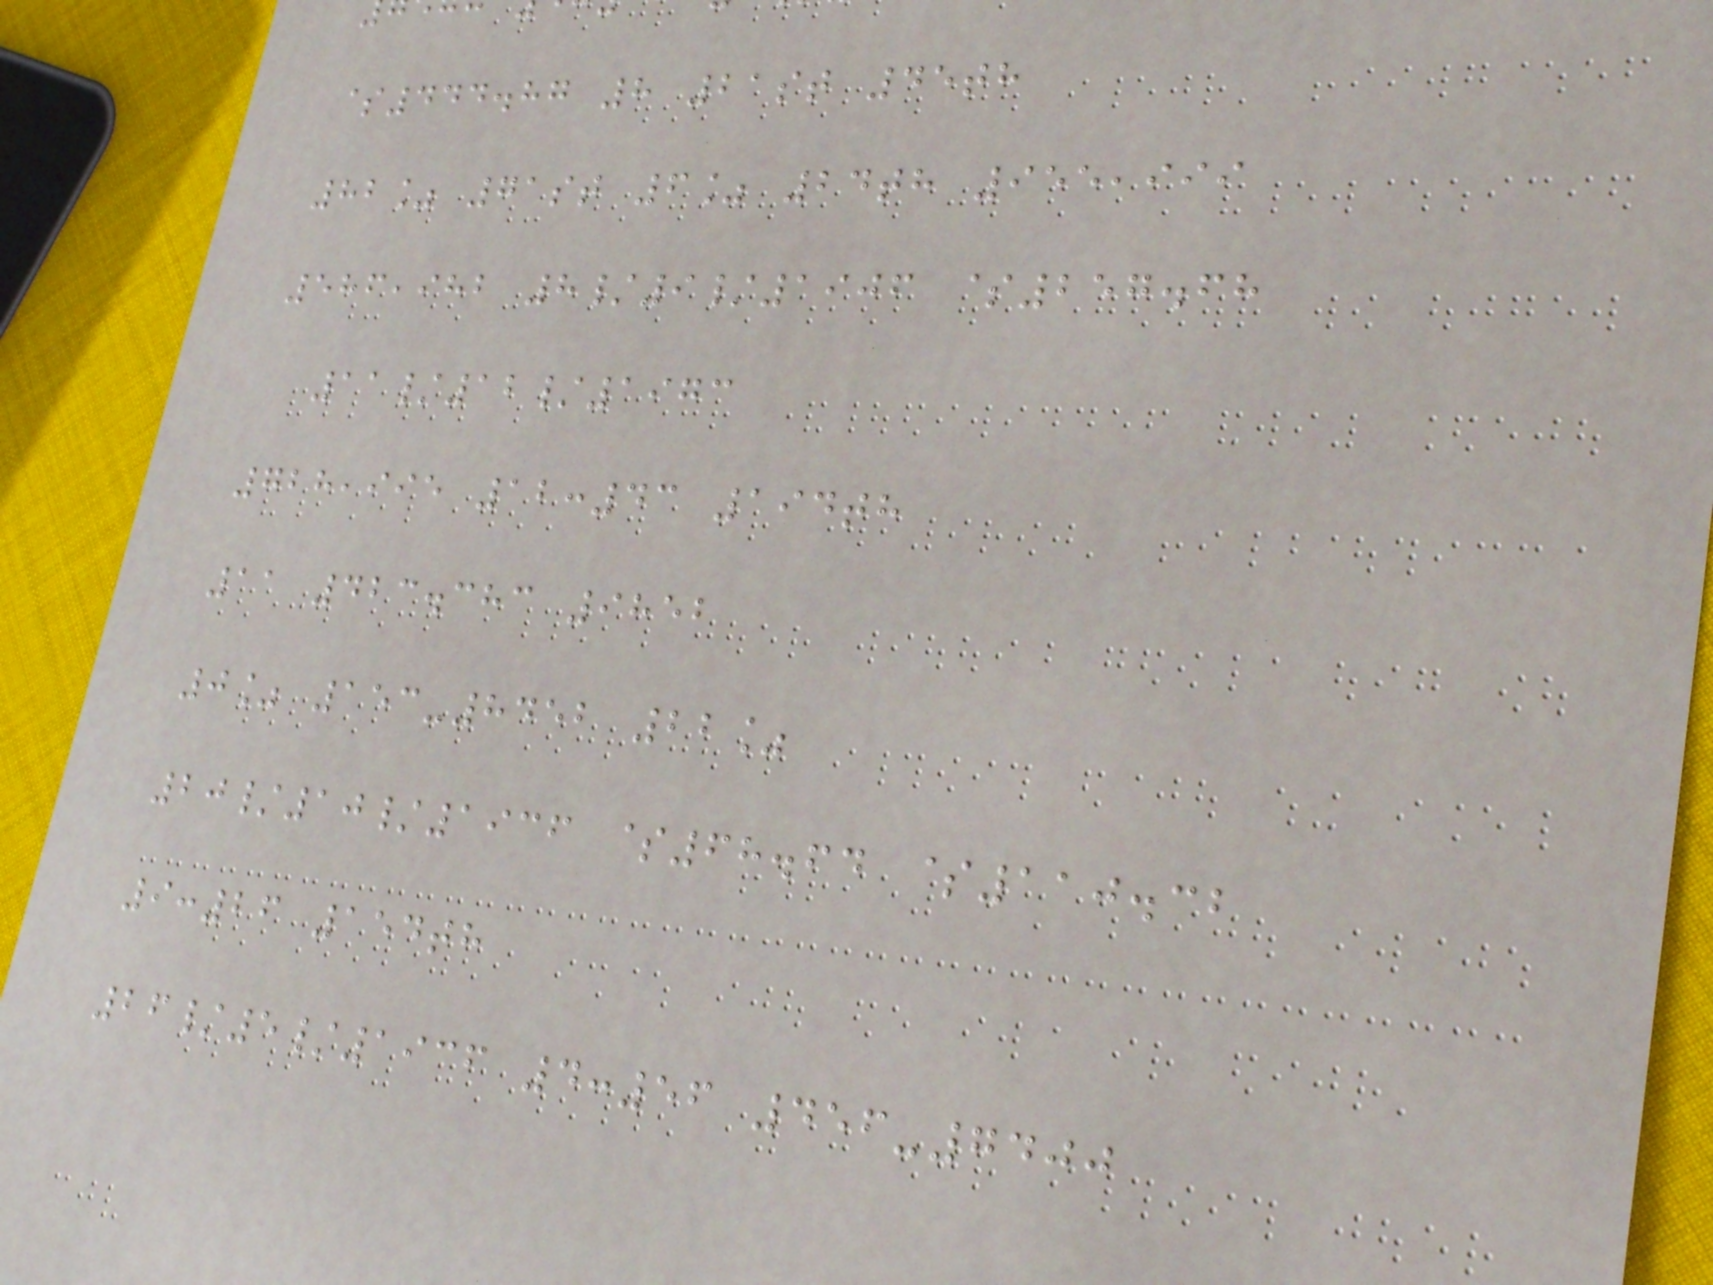$444.87 8 21st 45th
82% 71st 6% 24th 955,999
586,982 8/9/1906 $257.68
11/12/1973
728,995 12:43 194th
11 423.383 9852
0% 153-8452 22%
20/10/1936 $68.64 $110.32
9:26 154th
26/5/1936 4:56 456-7400
